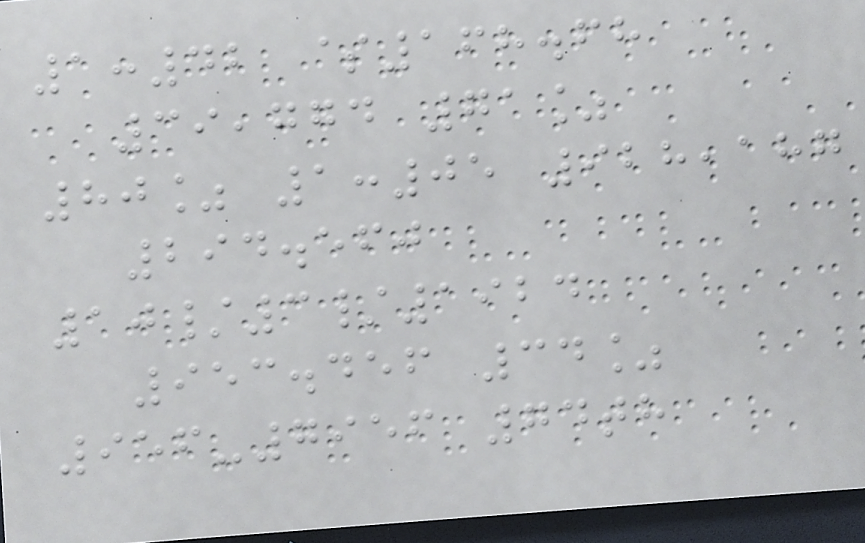1:42 $168.68
39,774 71%
80% 1:05 928,187
294.560
10/3/1924
953.456 34%
956-7956 74th
